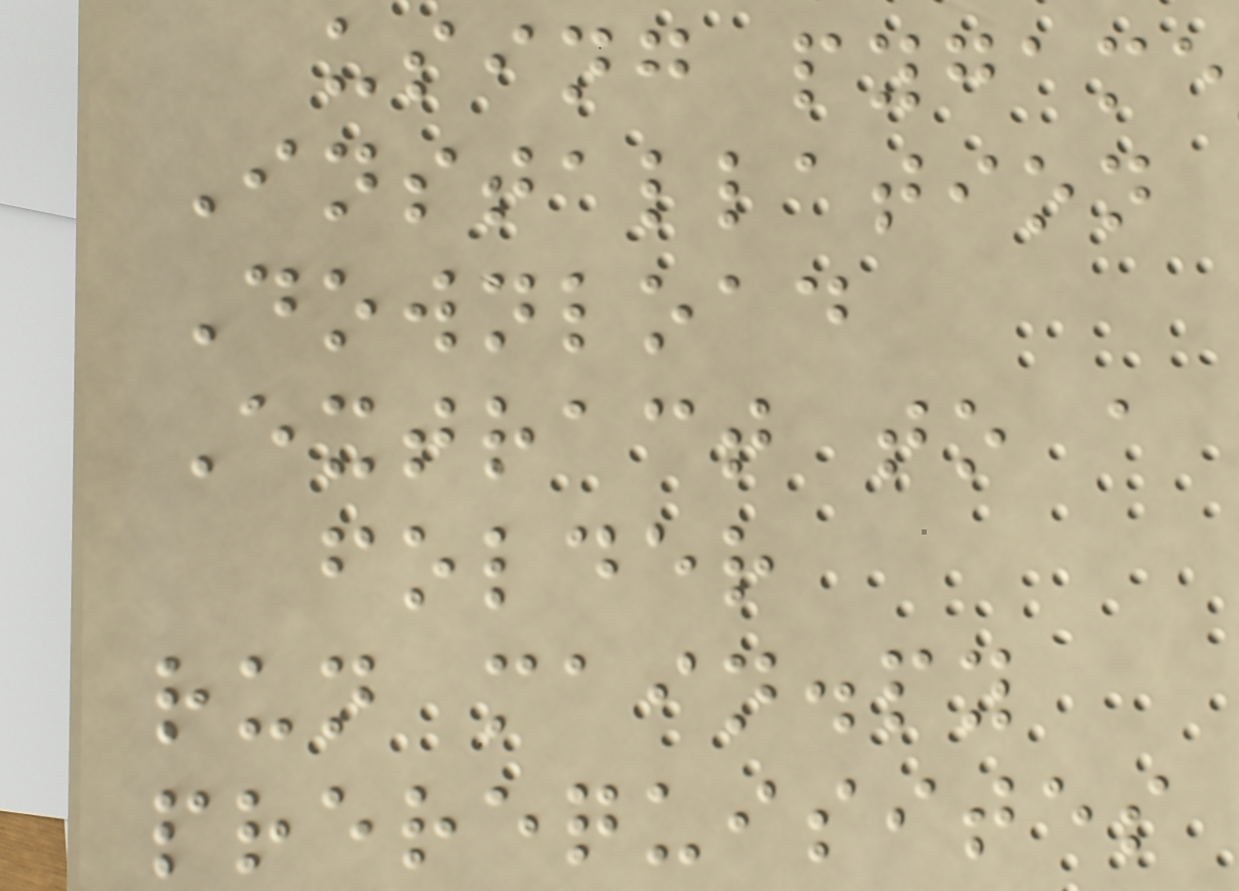using pygame
Installation
Download
Extract to a
folder
run main.py
prerequisites
